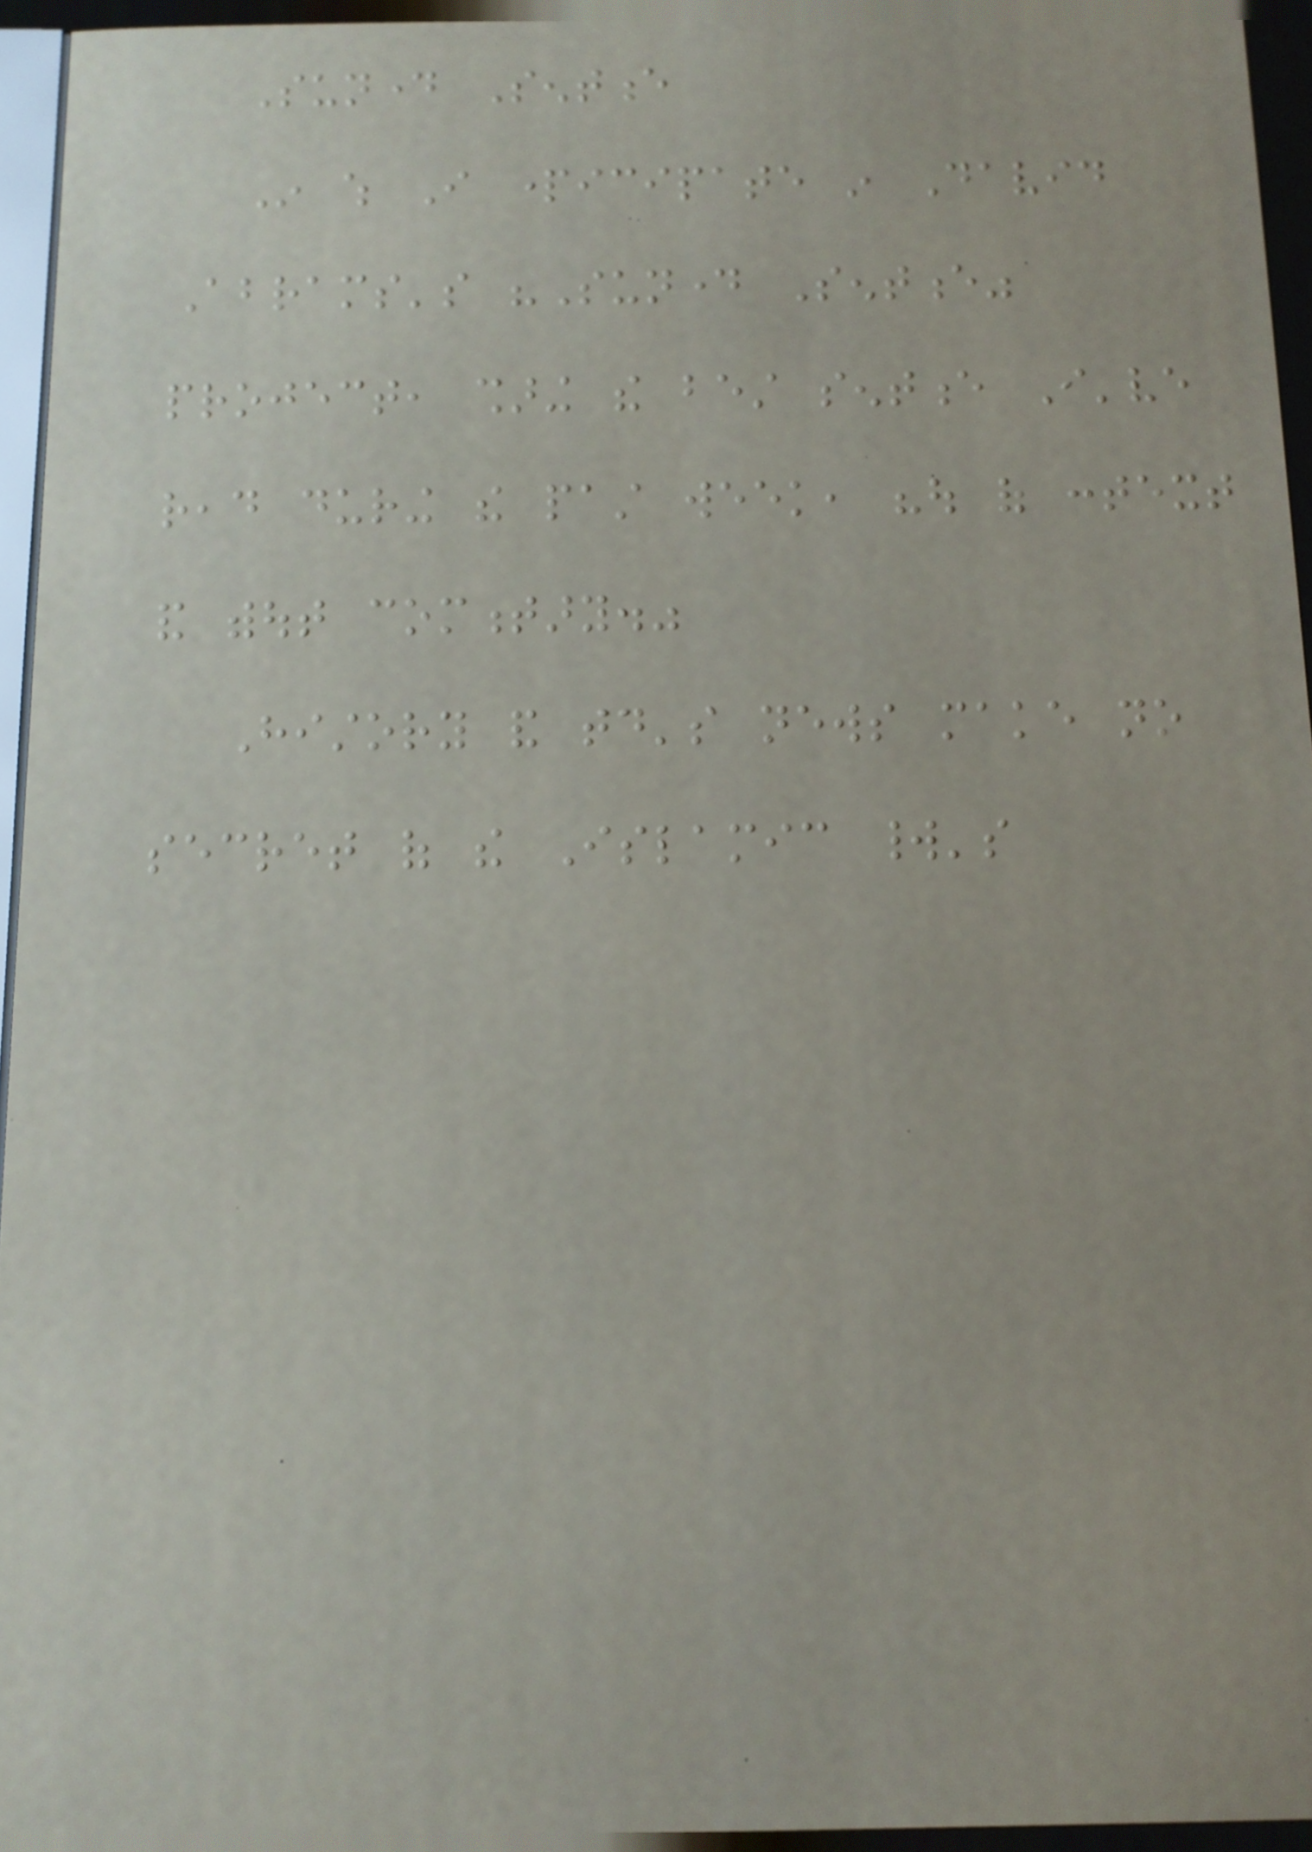Sunday Sentence
In which I participate in David
Abrams's "Sunday Sentence"
project, sharing the best sentence I've
read during the past week, "out of context
and without commentary."
History and today's news make no
secret of the Islamic world's
